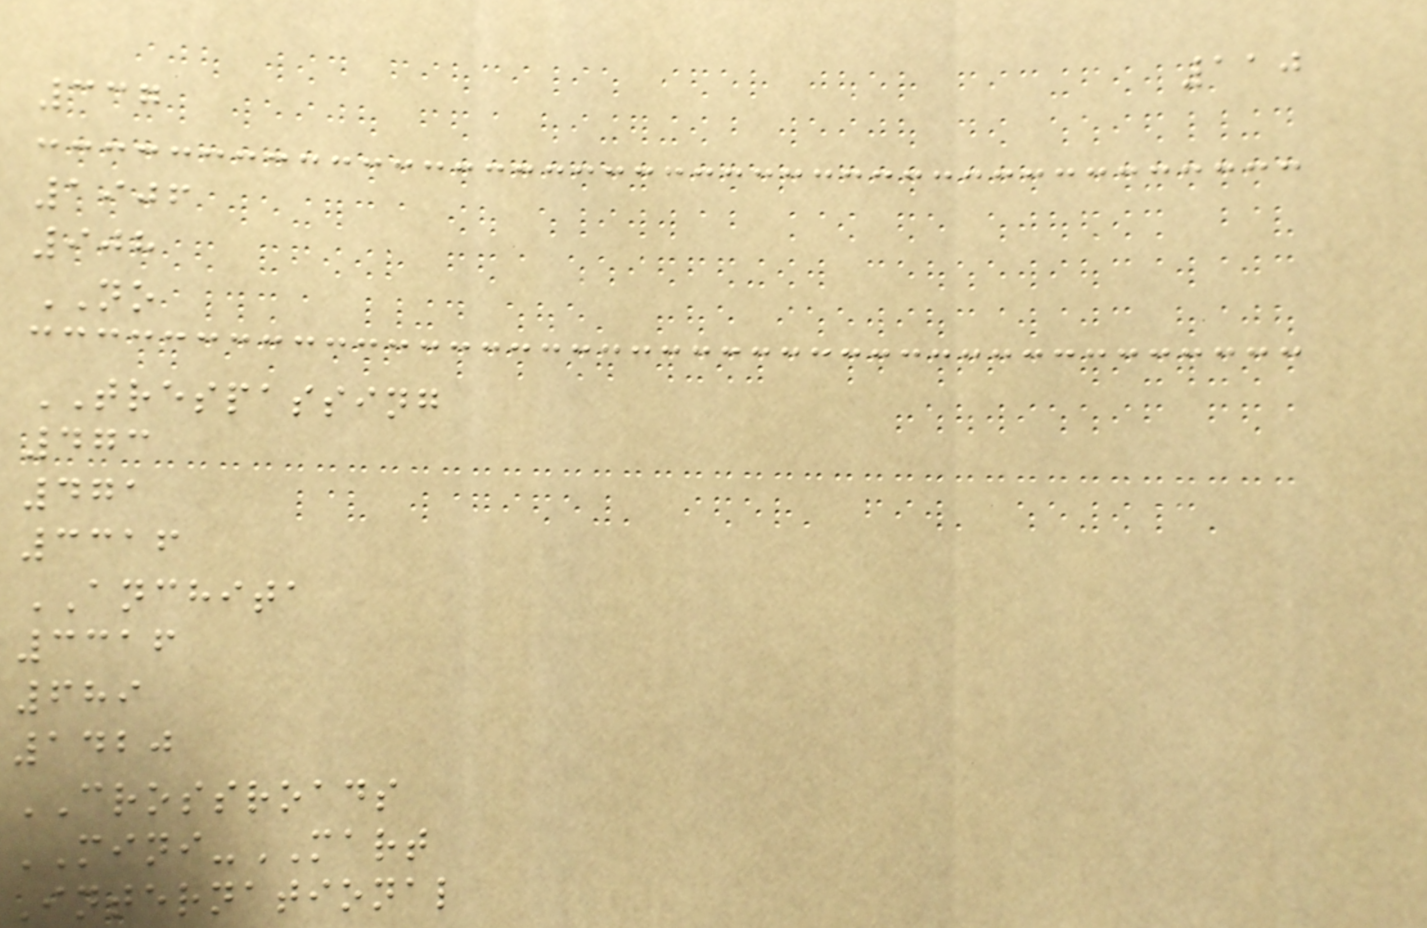110
337
1906
908
NO
TRESPASSING
473
471
3316
ANCHITA
3316
689
1420
CROSSROADS
MINI-MART
International
